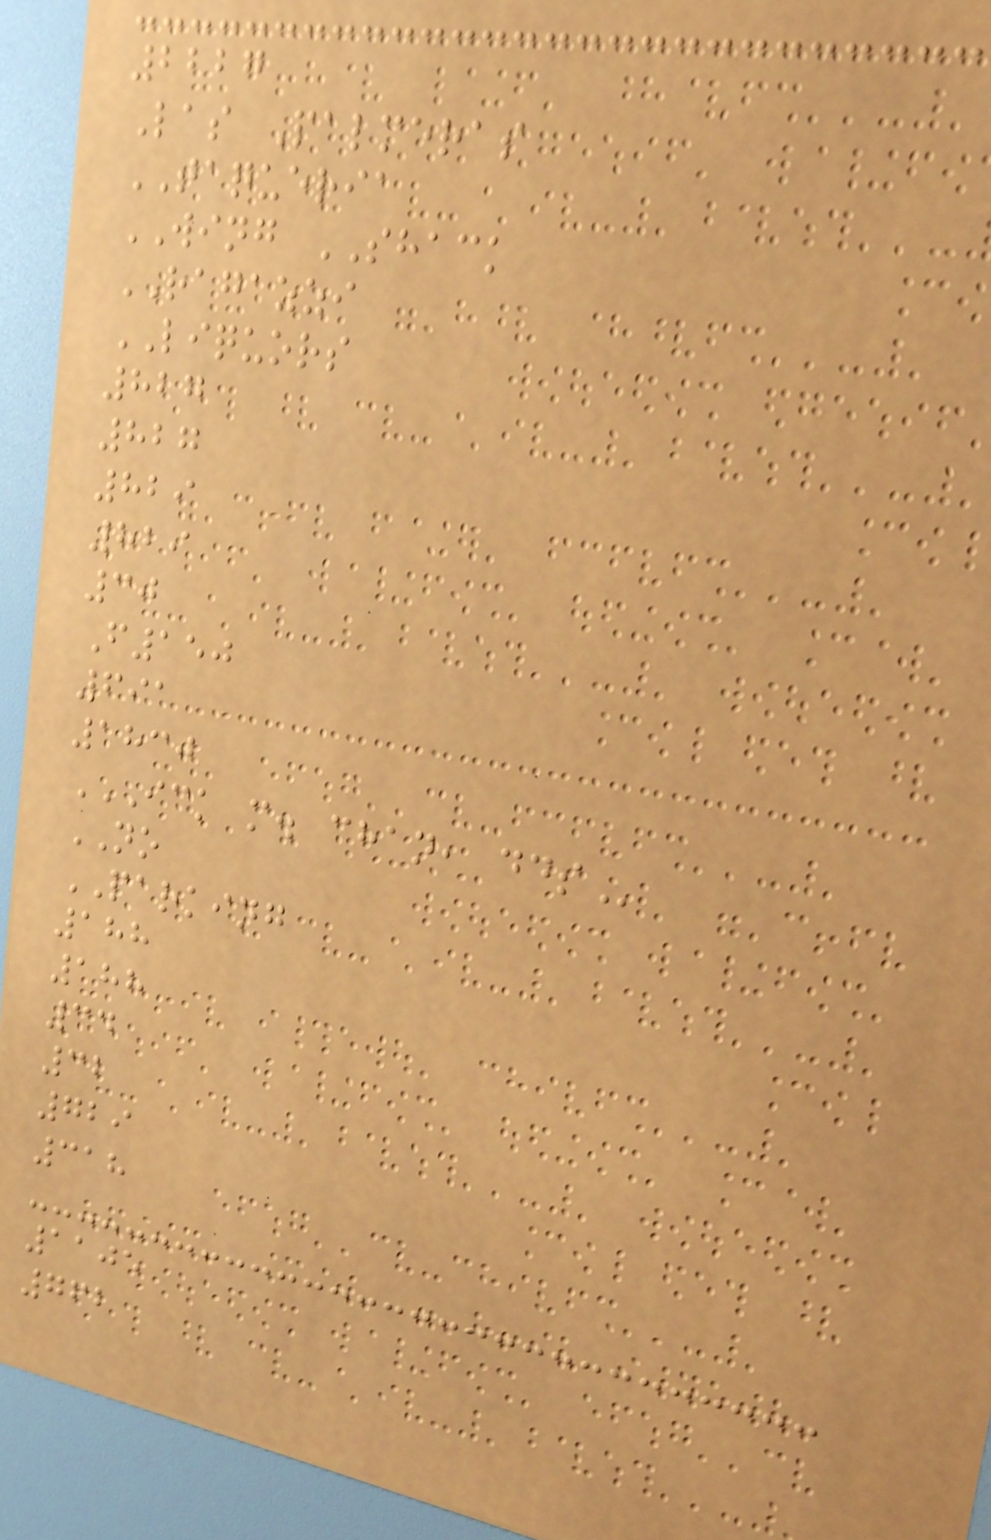2227
Las Palmeras
TAQUERIA
WING SHACK
RAGAZZI
LIQUORS
827
827
829
829
30
F150
691
1830
ICK M. CHAN, DDS
NO
PARKING
188
188
34
32
729
318
1105
762
